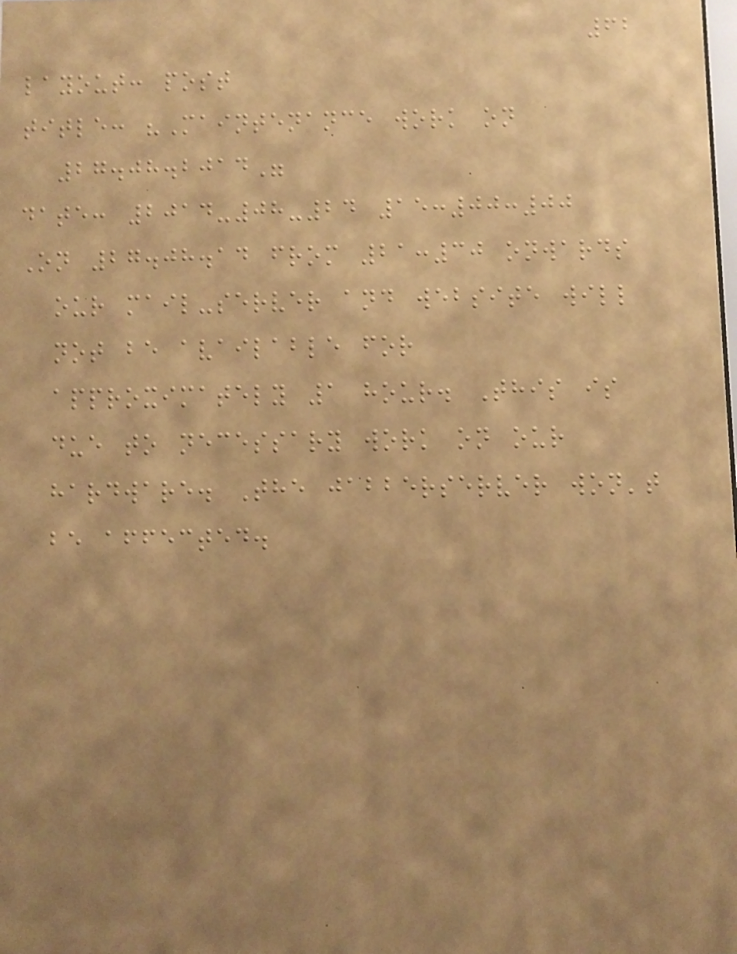62
layout: post
title: "Maintenance work on
27.08.2014"
date: 2014-08-24 15:00:00
On 27.08.14 from 21:30 onwards
our mail-server and website will
not be available for
approximately 1 hour. This is
due to necessary work on our
hardware. The jabberserver won't
be affected.
